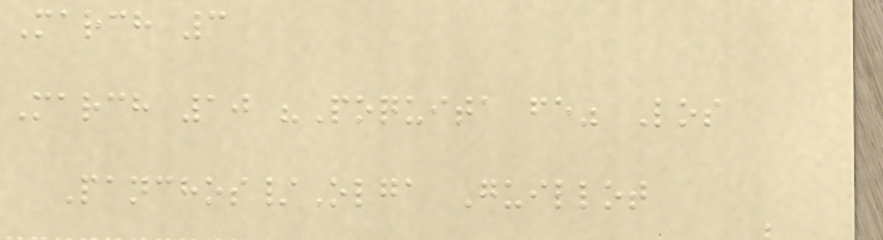March 3
March 10 "Poquita fe" Los
Panchos/Olga Guillot
